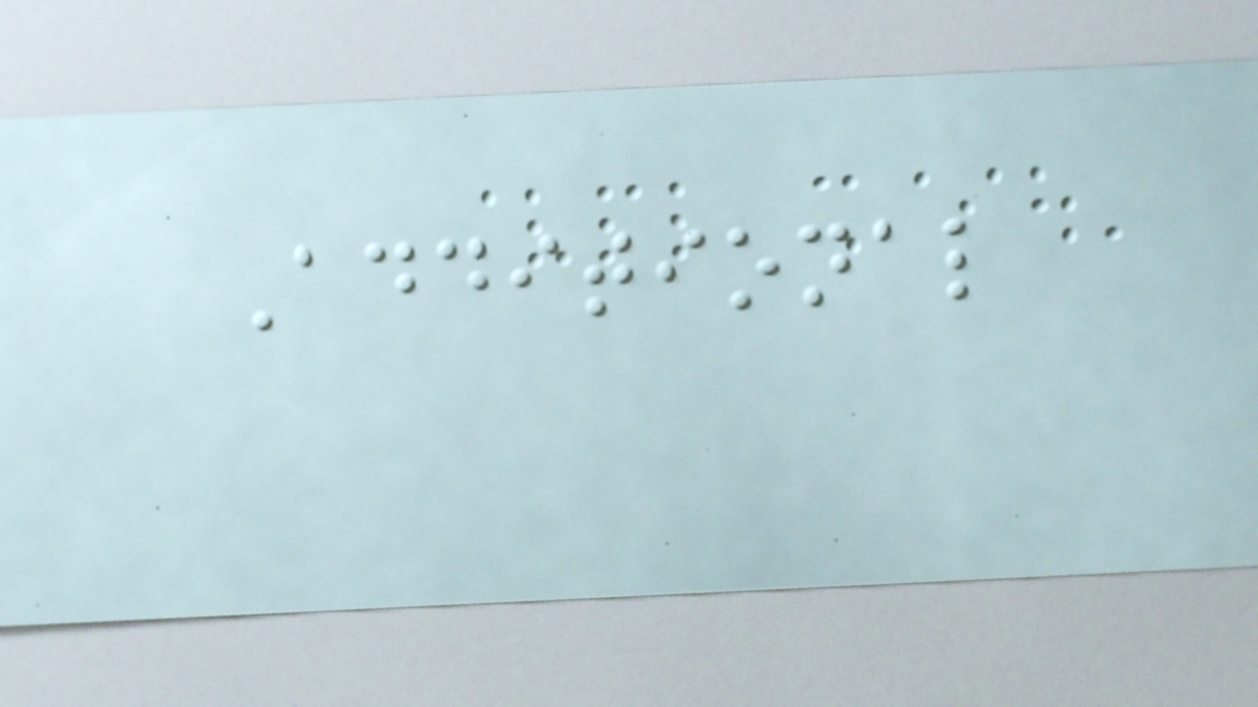Additional
